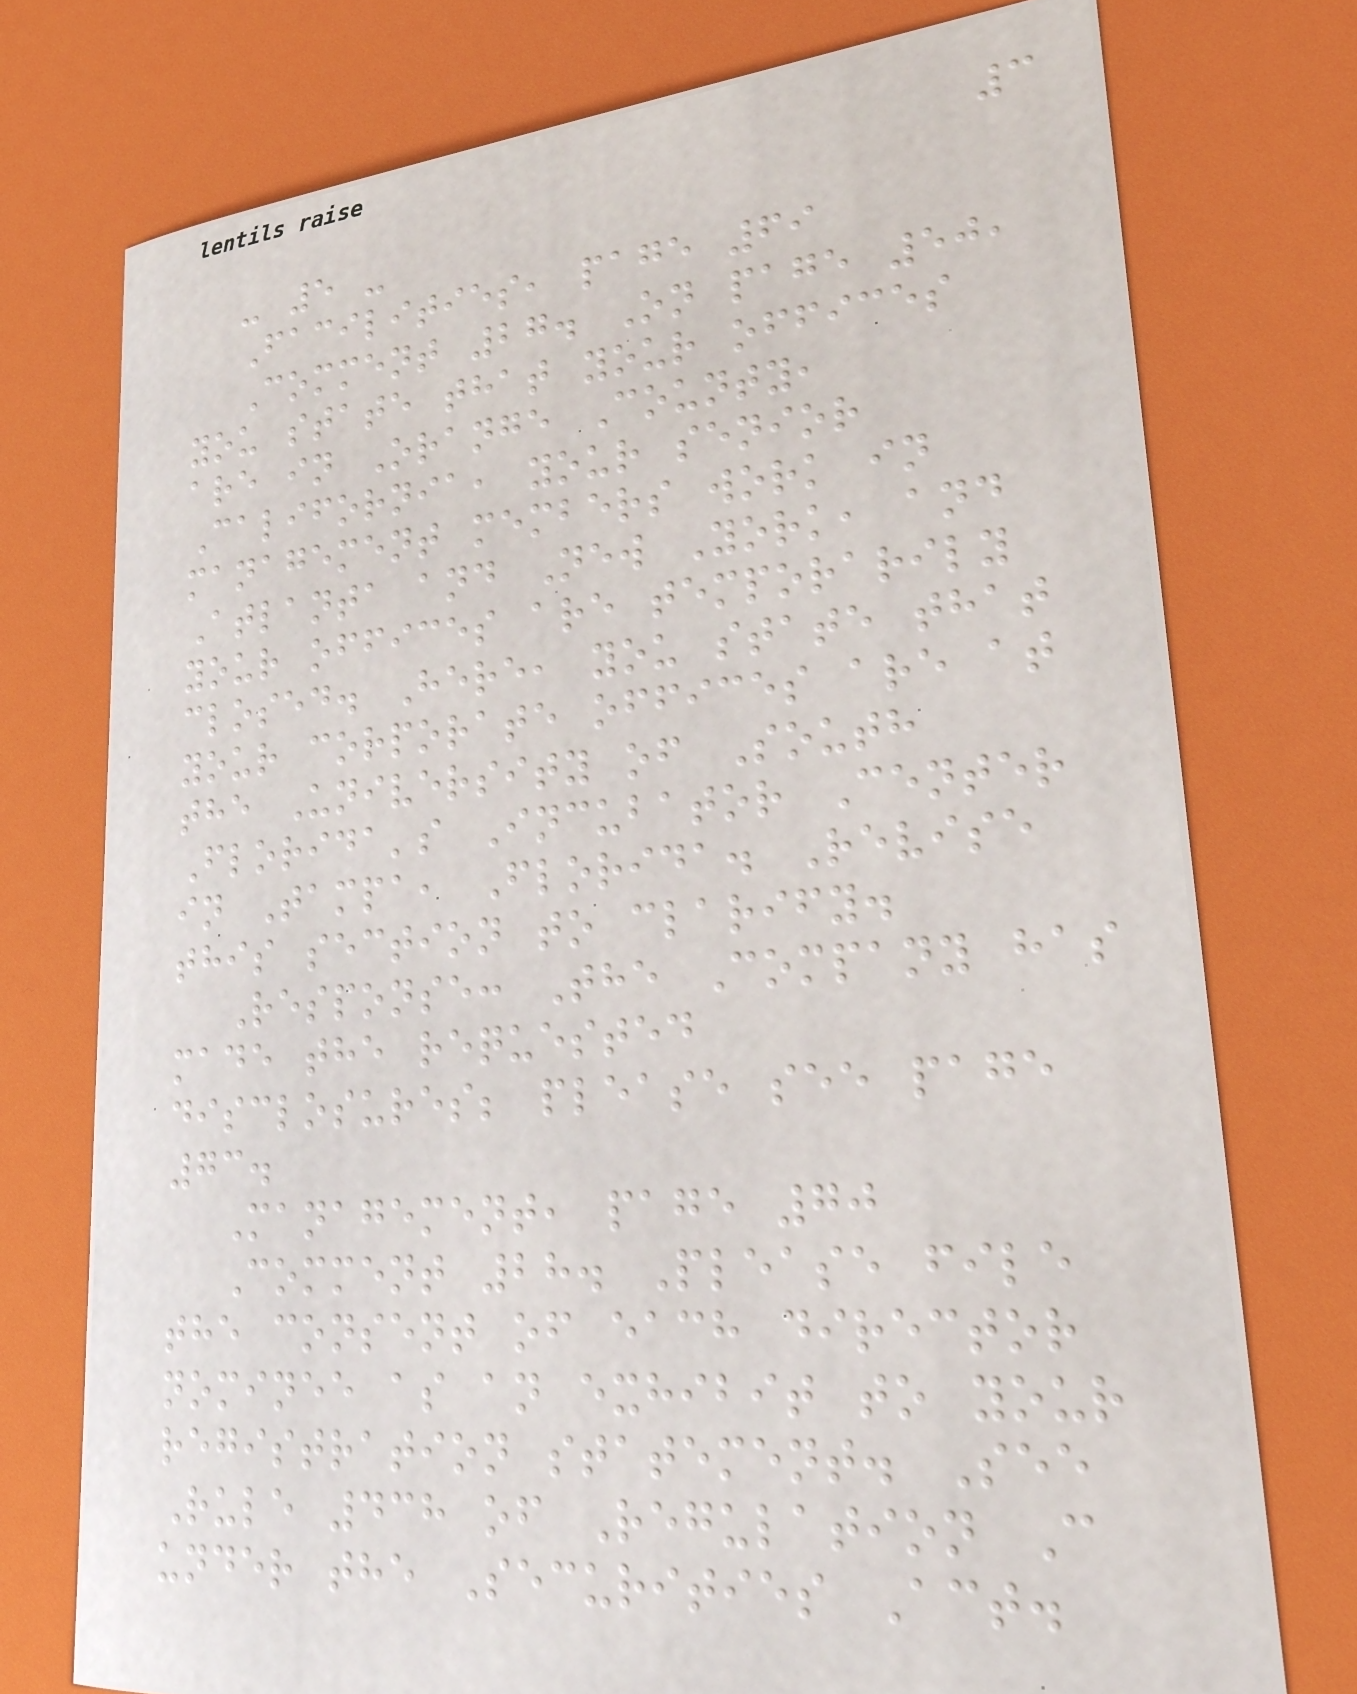3
- 5 -
Facilities, page 69
Comment 27. On page 50,
you state that your offices
are in Orange County,
California, your senior
management members work in
Atlanta and New York, and
your offices are temporarily
closed. Here, you state that
your corporate offices are at
the University of South
Florida's Incubator Center
in Tampa, Florida. Revise
this section to clarify.
Response: The Company has
made the requested
disclosures; please see page
73.
Management, page 70
Comment 28. Please file
the consent of each director
nominee as an exhibit to your
registration statement. See
Rule 438 of Regulation C
under the Securities Act.
